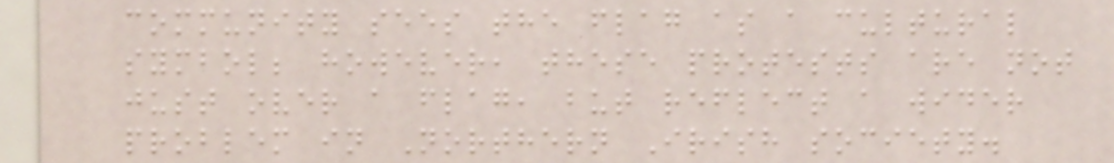community sees the flag as a cultural
symbol; however, these protests are not
just over a flag, but reflect a wider
problem in Northern Irish society.
